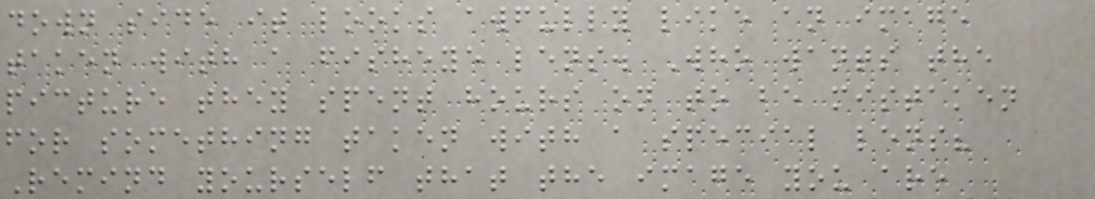down side it looks awfully like an image
taken with a fisheye lens. Who wants the
picture they spent hours on to be mistaken
for something taken with a special lens?
Remind yourself that the image you are
